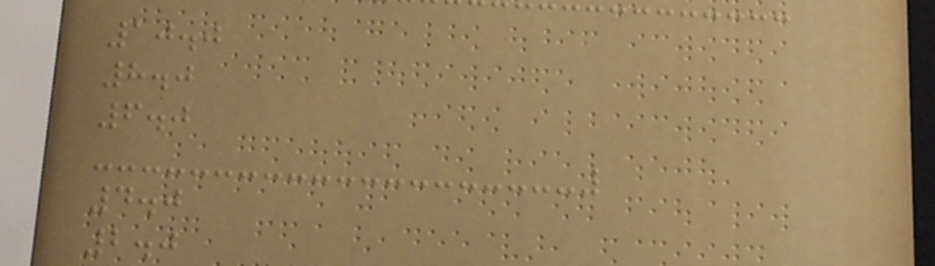10.0
8.0
6.0
4.0
2.0
